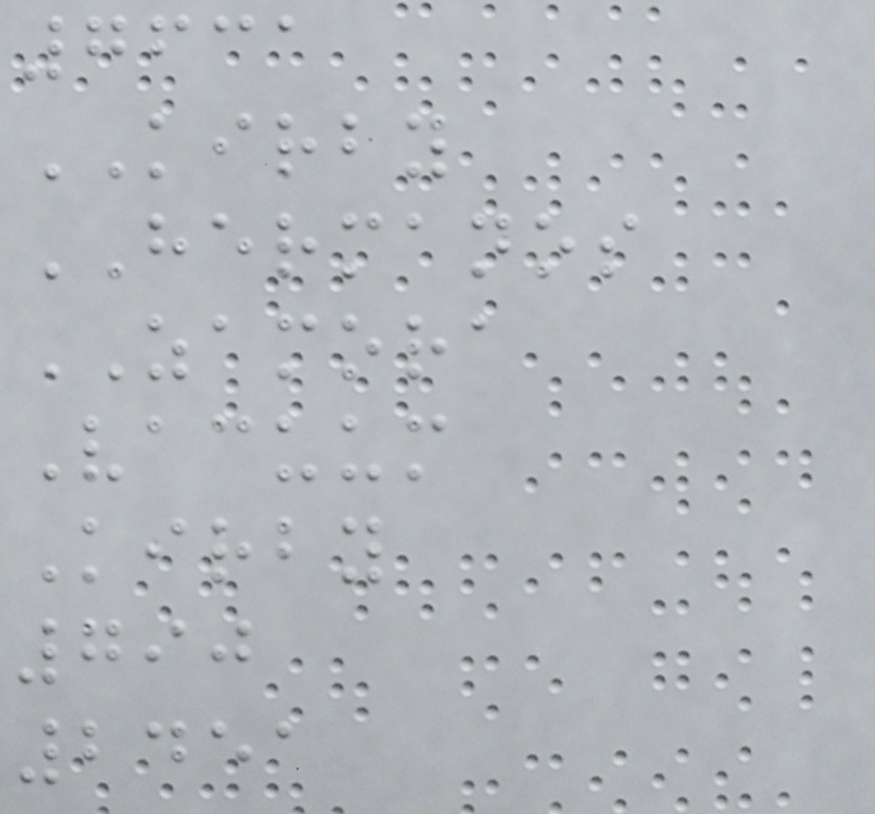7631
KIRBY
HERMANOS
ZAMORA
Vacuum
Kirby
790
2451
